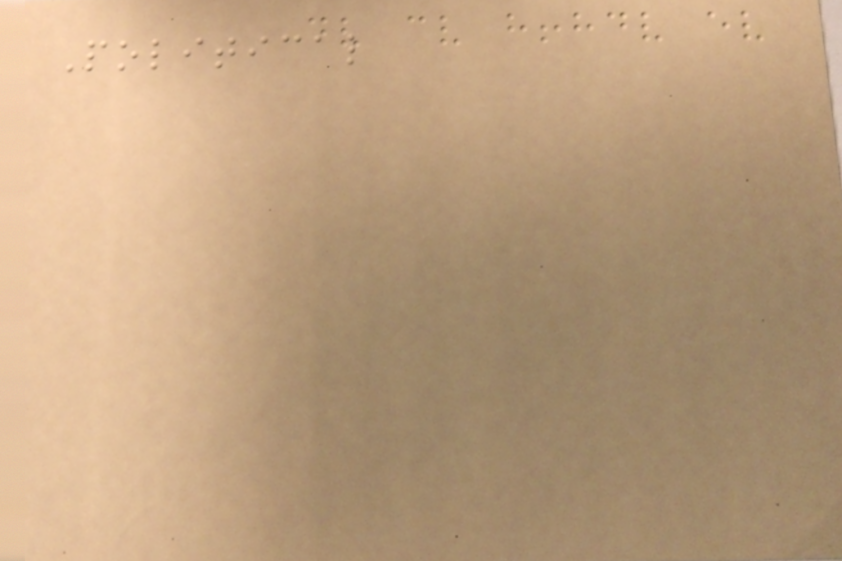Political
